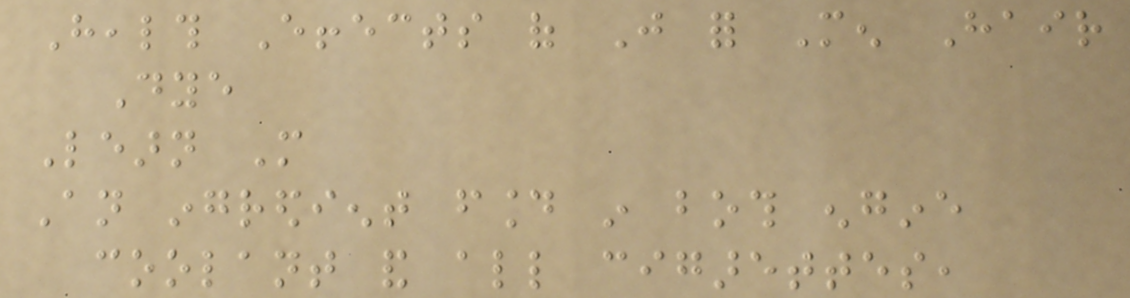Health Effects of Just for Men Hair
Dye
Learn More
An ingredient found in both engine
coolant and all cigarettes,
